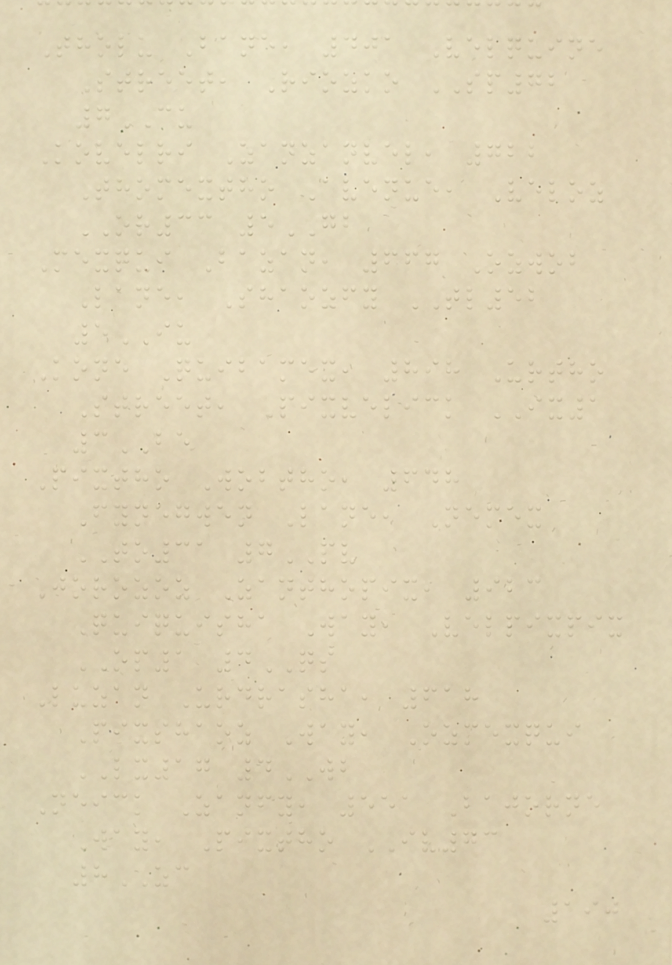Tholu Bane, 401 Velquine
Street, Riozko SP72
7CU
Kovelri Zanzanvel, 722
Thomextho Avenue, Veloz
OR33 5GB
Mexqui Bazan, 667 Ozwob
Lane, Shaozfy TL52
5IU
Kone Quibamex, 898 Urtho
Street, Pixvelick IX1
3BE
Pixtho Wobtho, 648
Fynegwen Lane, Nemex
TO31 7PV
Jorozoz Zanthopix, 923
Quiquisha Way, Velpixpix
OP1 4QS
Luzan Urdrasha, 618
Pixshaoz Way, Ozmexqui
LX17 4WB
Neick Zanfy, 551 Bajorne
Way, Pixtho IV73
8ZC
190
